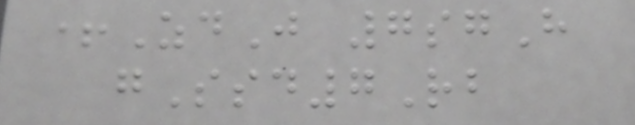+ZdJ 7sgH
gSsd7Rb
